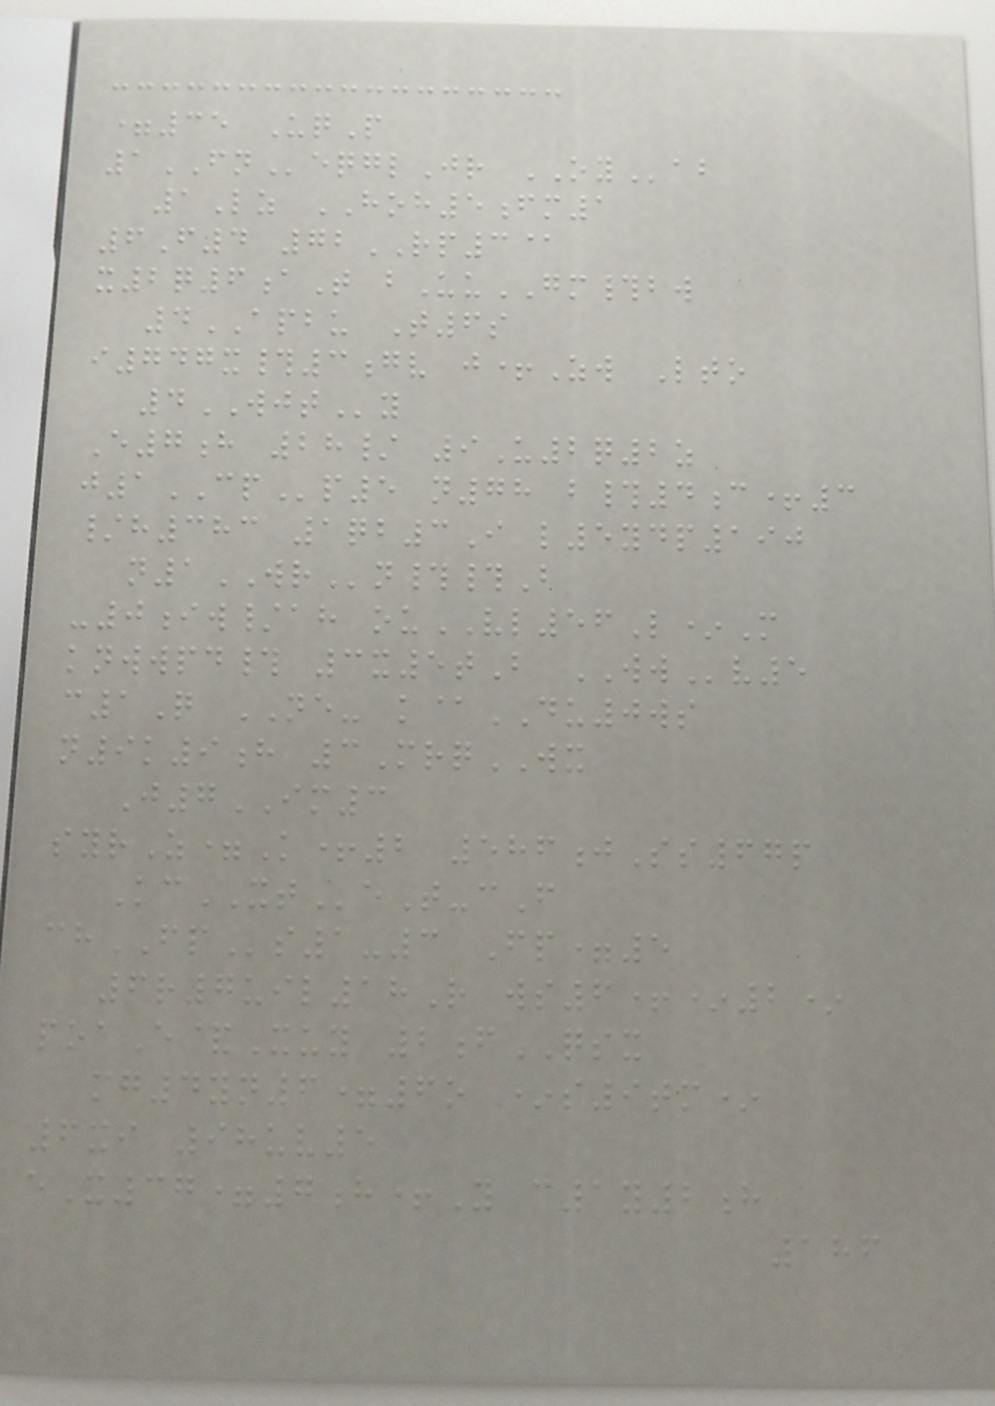=35 UqP
1FNeqglJr OYab
1Lz HOH5fm1
6F4 72RP3@
x2q6aT bUuGM#bw
4APBU T6s
i747x#3gv j+Zw Lto
4WJTy
E7h 28/ 9U2q2z
j1CPp5 n78 b#4c+3
/h383 1qb3I l5ydp190
n1WRn##B
-0iw/ah ouVL56L*M
knwwpd# 3x5tB WWv5
c1Q NE- k@DU0ws
n9k9h 3MrqWX
J7IM3
syrZ=K+2 586jSs67p
KcXTeT-cF
chFPs1-3 Fp=5
6r7uil18R ws6+*2*
poaE&Xuy 2fQSX
mg4yn6=6o *s9tm*
6xi 98uv5
eX37=7h+Y c1y2h
186
